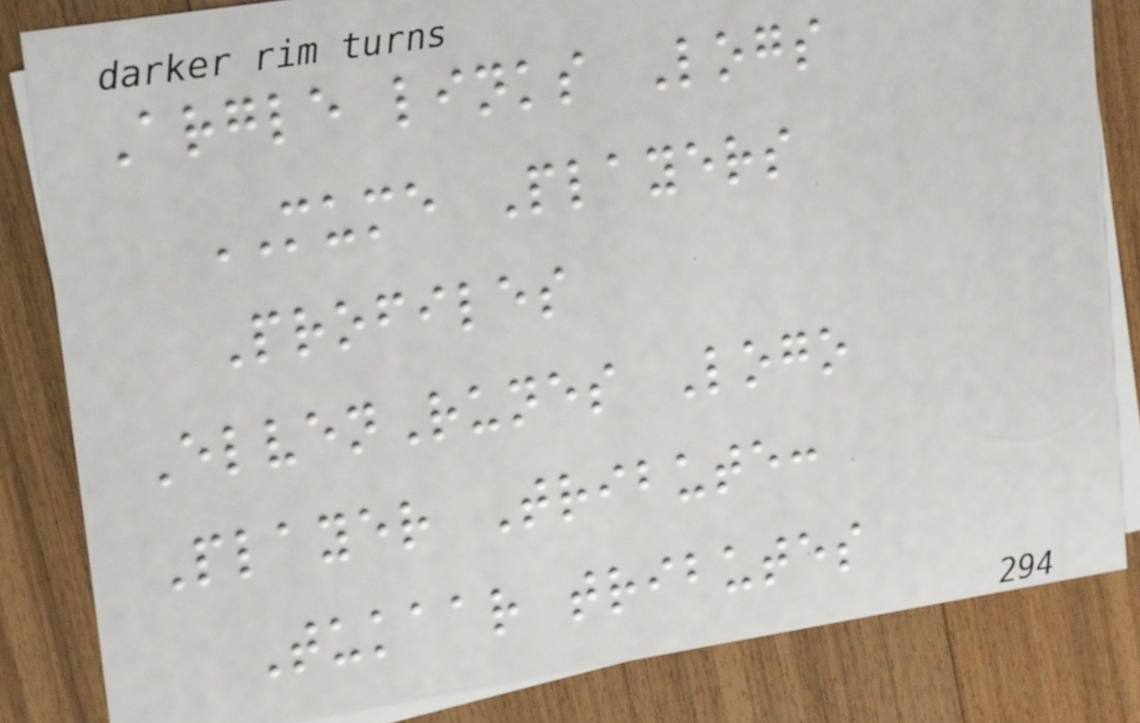Argle links Logs
MUME Players
Profiles
ElvenRunes Logo
Player Tribute:
Tukaar tributes
